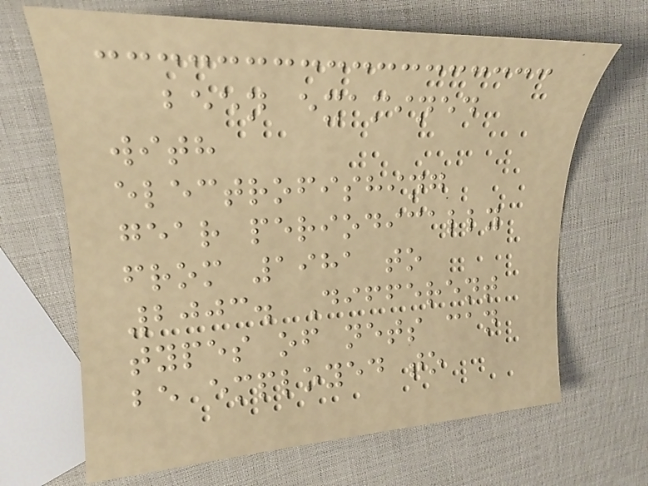been examined
with
electrofishing
gear periodically
from 1981 to
2003. Different
types of nets can
be employed to
